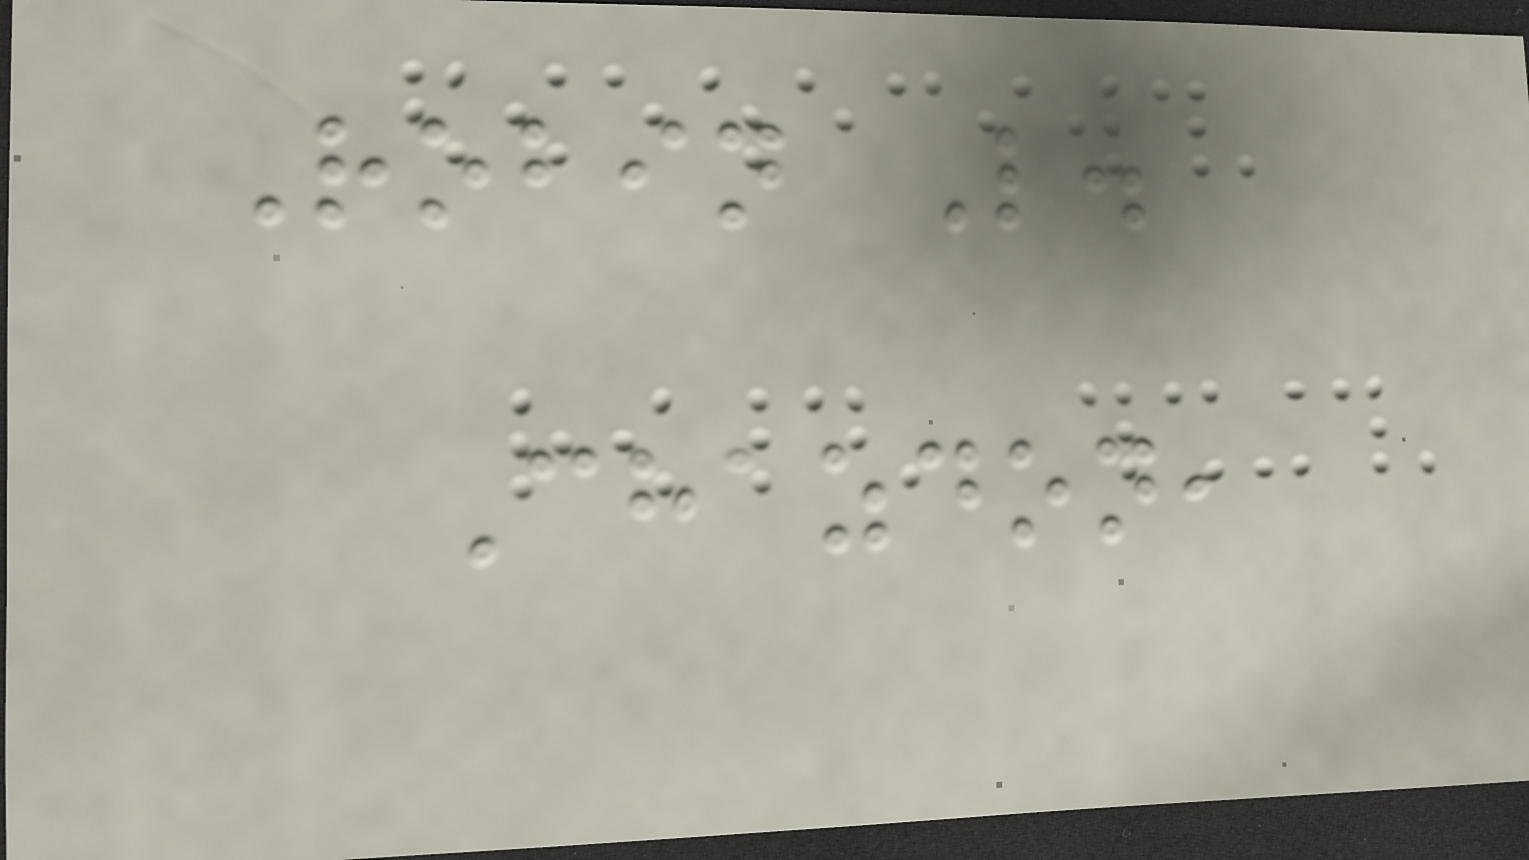Robin L.
Chazdon,
